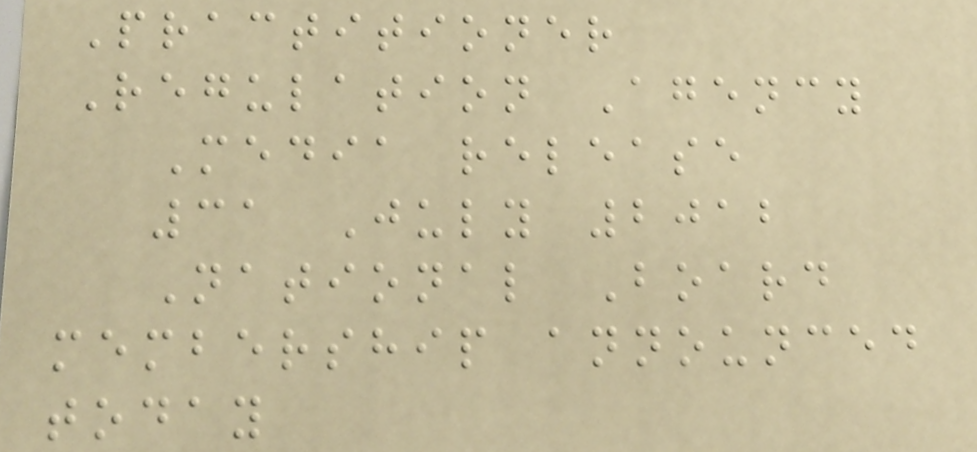Practitioner
Regulation Agency
Media release
31 July 2012
National Board
membership announced
today
